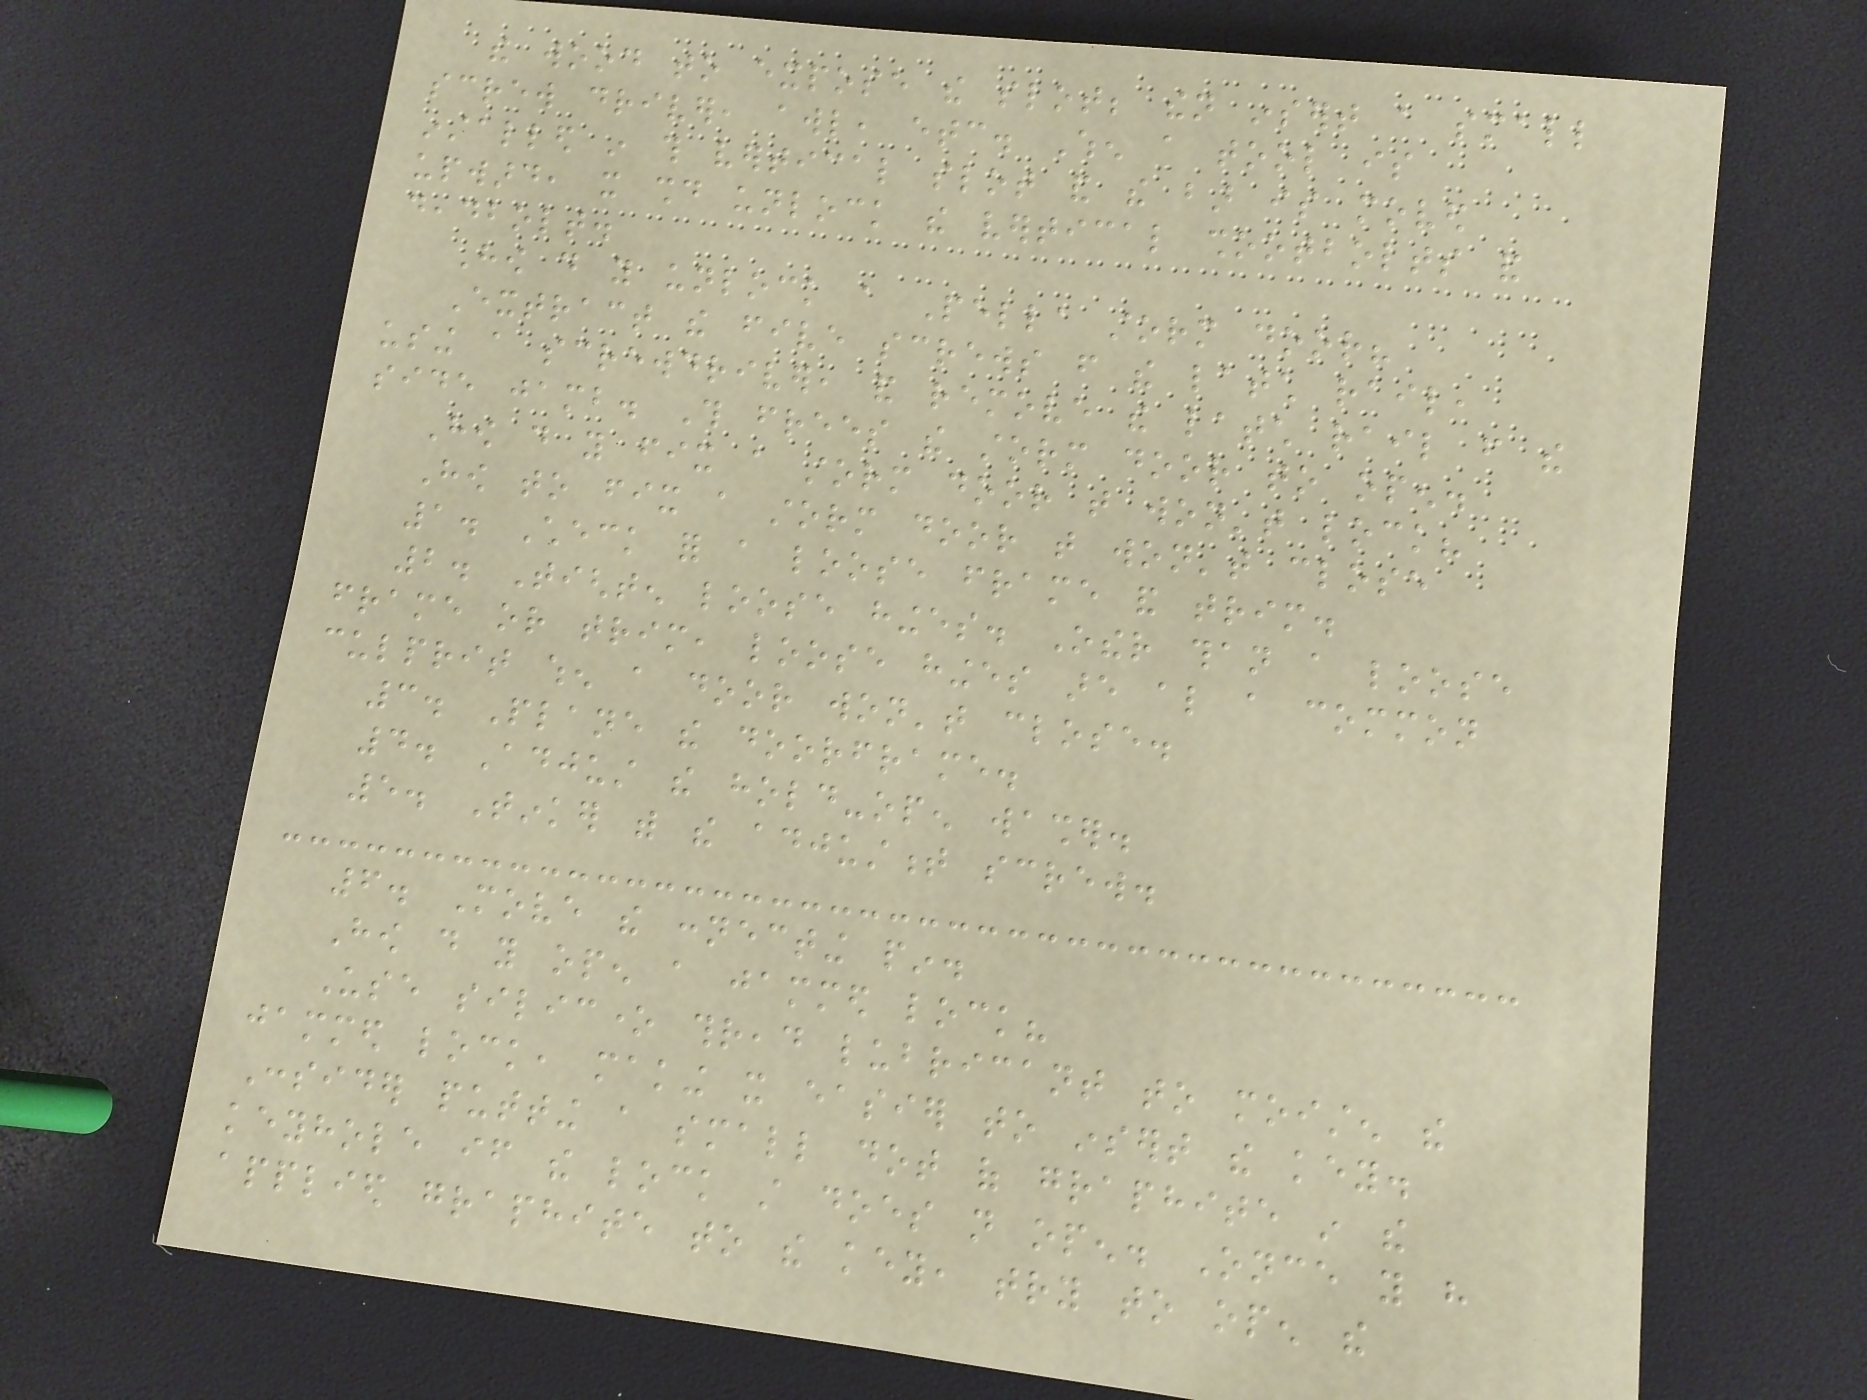the wood to expose the slot; then insert a small
screw driver, awl, etc. When a tool is
installed in this vertical slot and the bar is moved
upward, it should unlock the vertical shootbolts and
deadbolt.
How do you unlock a Pella storm door?
Extract the five screws from the latch rail,
using a screwdriver, and remove the latch rail from the
side jamb. This frees the storm door to open.
How do you fix a storm door that won't lock?
How to fix a storm door that won't close
1. Check for a loose frame and trim.
2. Tighten loose hinges. Other than a loose
frame or trim, loose hinges are also a common
culprit when a door won't close.
3. Plane the doorframe.
4. Adjust the hold-open washer.
5. Tinker with the adjustment screw.
6. Move the connecting pin.
How do you open a jammed lock?
Use silicone thread lubricant to moisten the
jammed lock, making it easier to insert the key.
Consider putting a small dot of graphite in the
keyhole if the lock still does not open. Once you have
applied graphite to the key, try to open the
